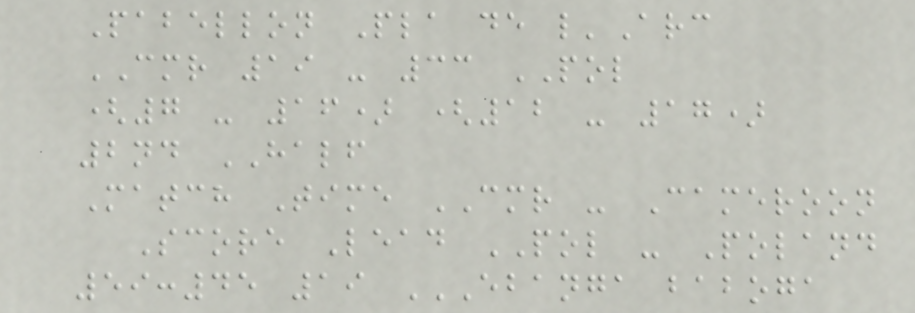Pabellon Pla de l'Arc
CMR 19 - 33 POL
(7 - 16) (12 - 17)
2nd HALF
Match Time CMR - Cameroon
Score Lead POL - Poland
59:45 19 EBANGA BABOGA
